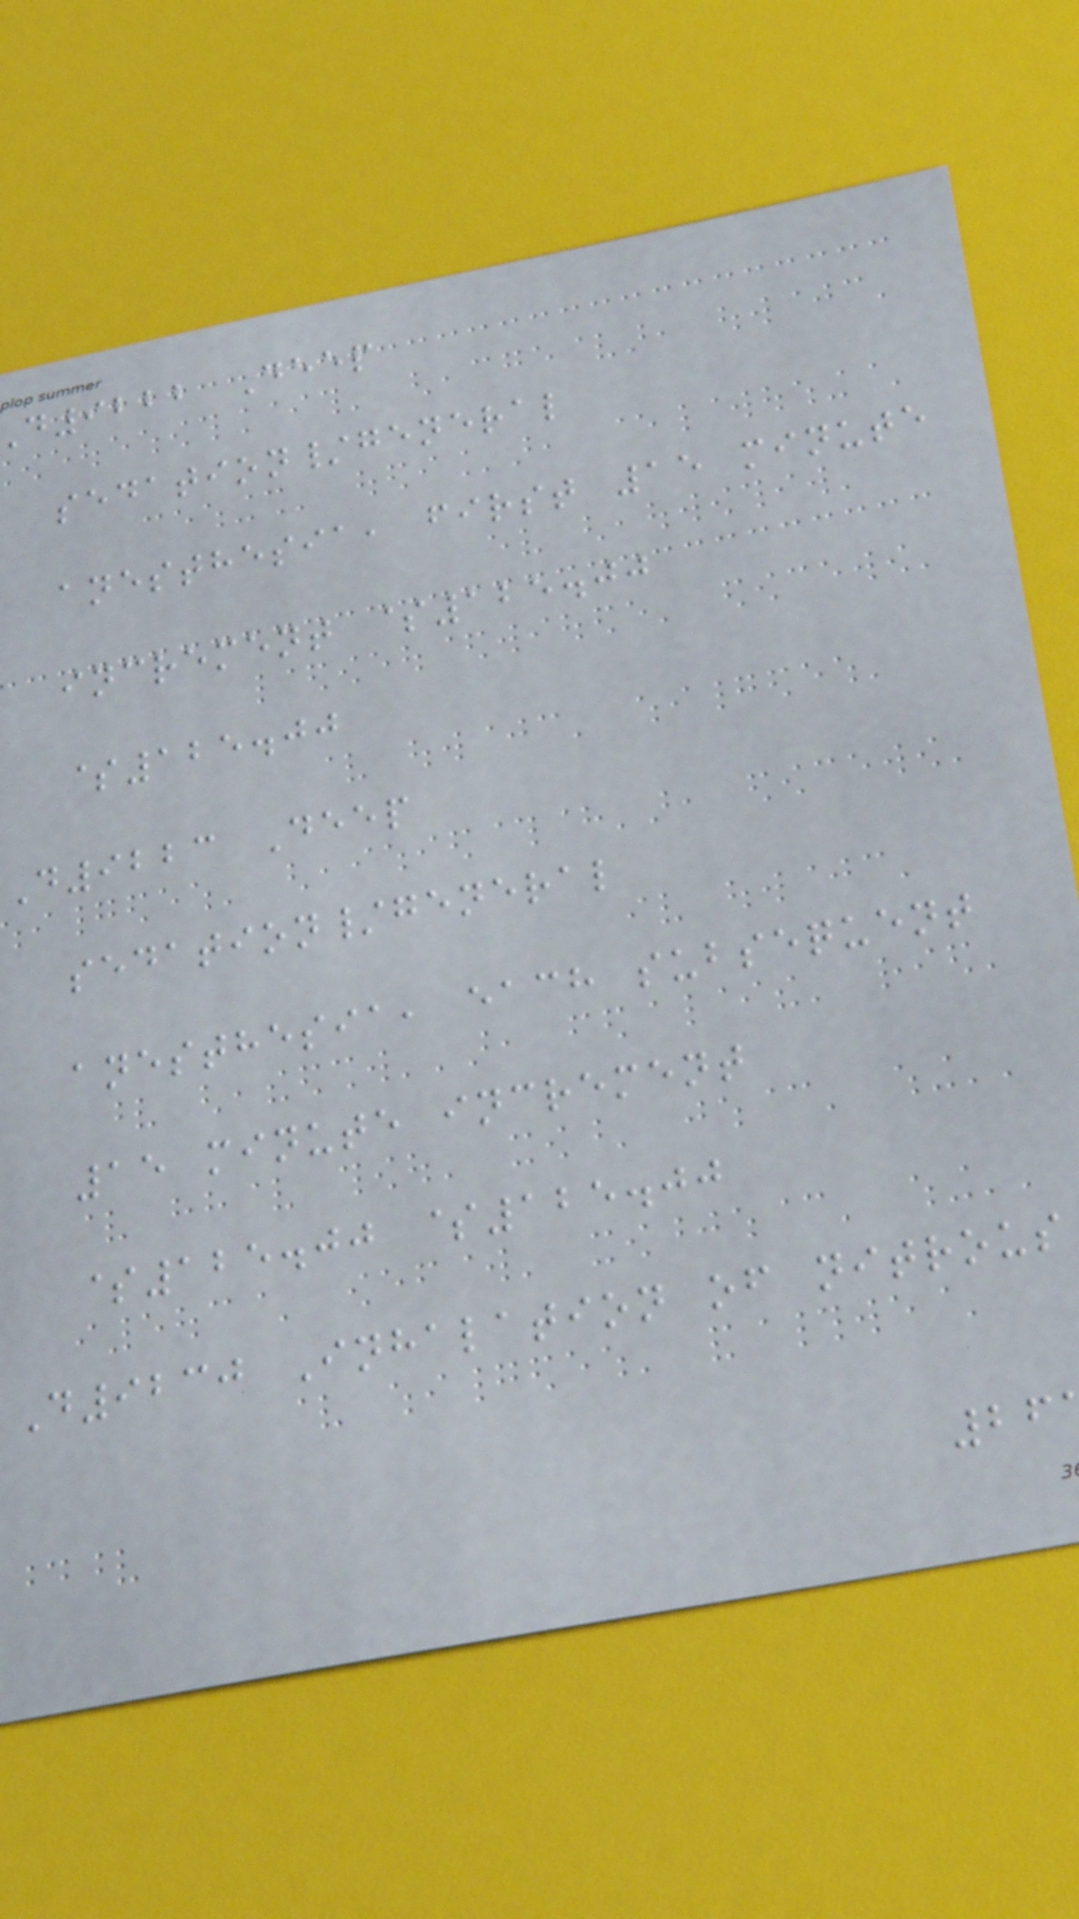d9222 Deep
sedation/general
anesthesia, first 15 minute
increment $125.00
$125.00
D9223 Deep
sedation/general
anesthesia, each subsequent
15 minute increment
$125.00 $125.00
D9230 Inhalation of nitrous
